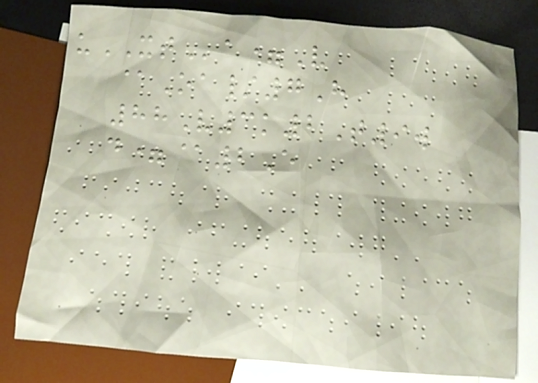uXTa=V
@Oa/7H
88V3k2T9w
d=@2E
